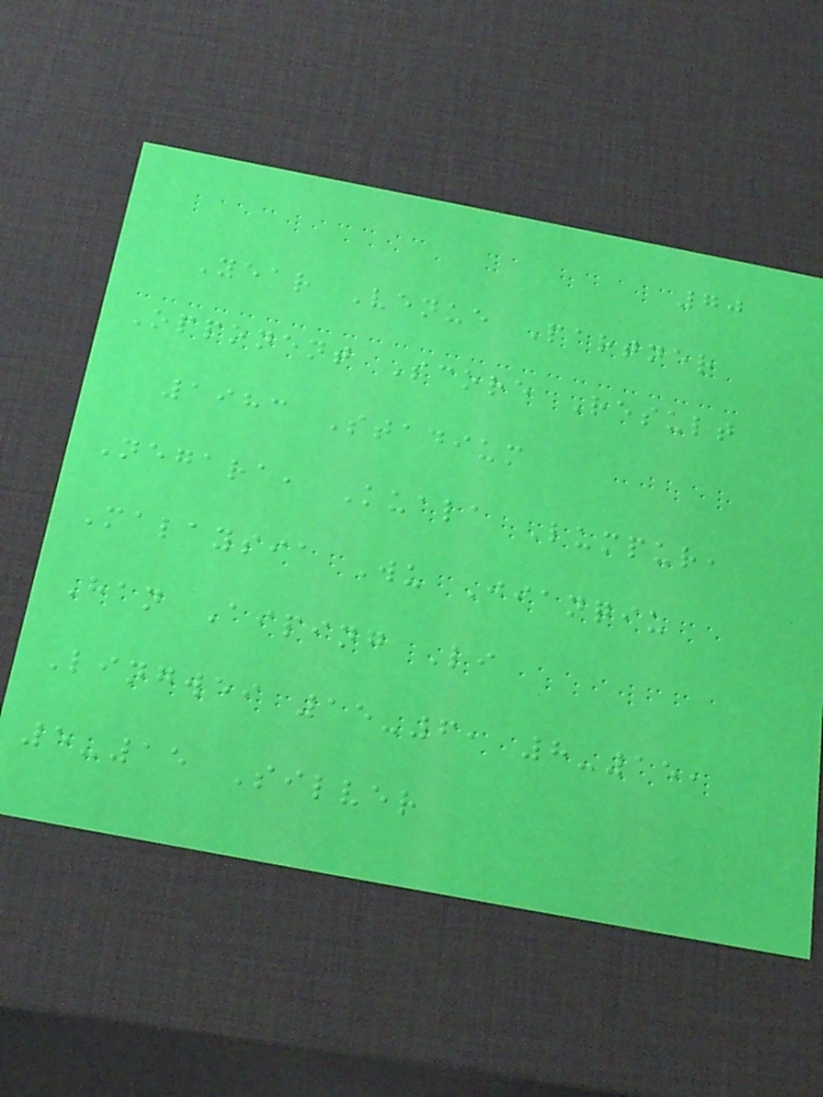70
Year Venue Partner
Opponent Score Result
1983 Stadium
Negara, Kuala Lumpur,
Malaysia Wu Jianqiu
Han Aiping Li
Lingwei 15-6, 8-15,
5-15 Silver
